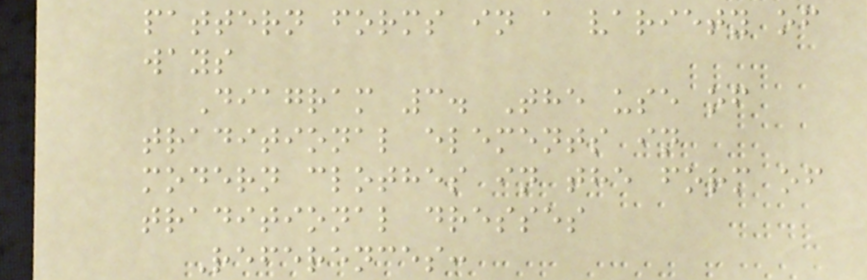pattern forms in a variety of
ways
Diagram 3. The use of
traditional elements in
modern clothes in the form of
traditional dresses
References:
